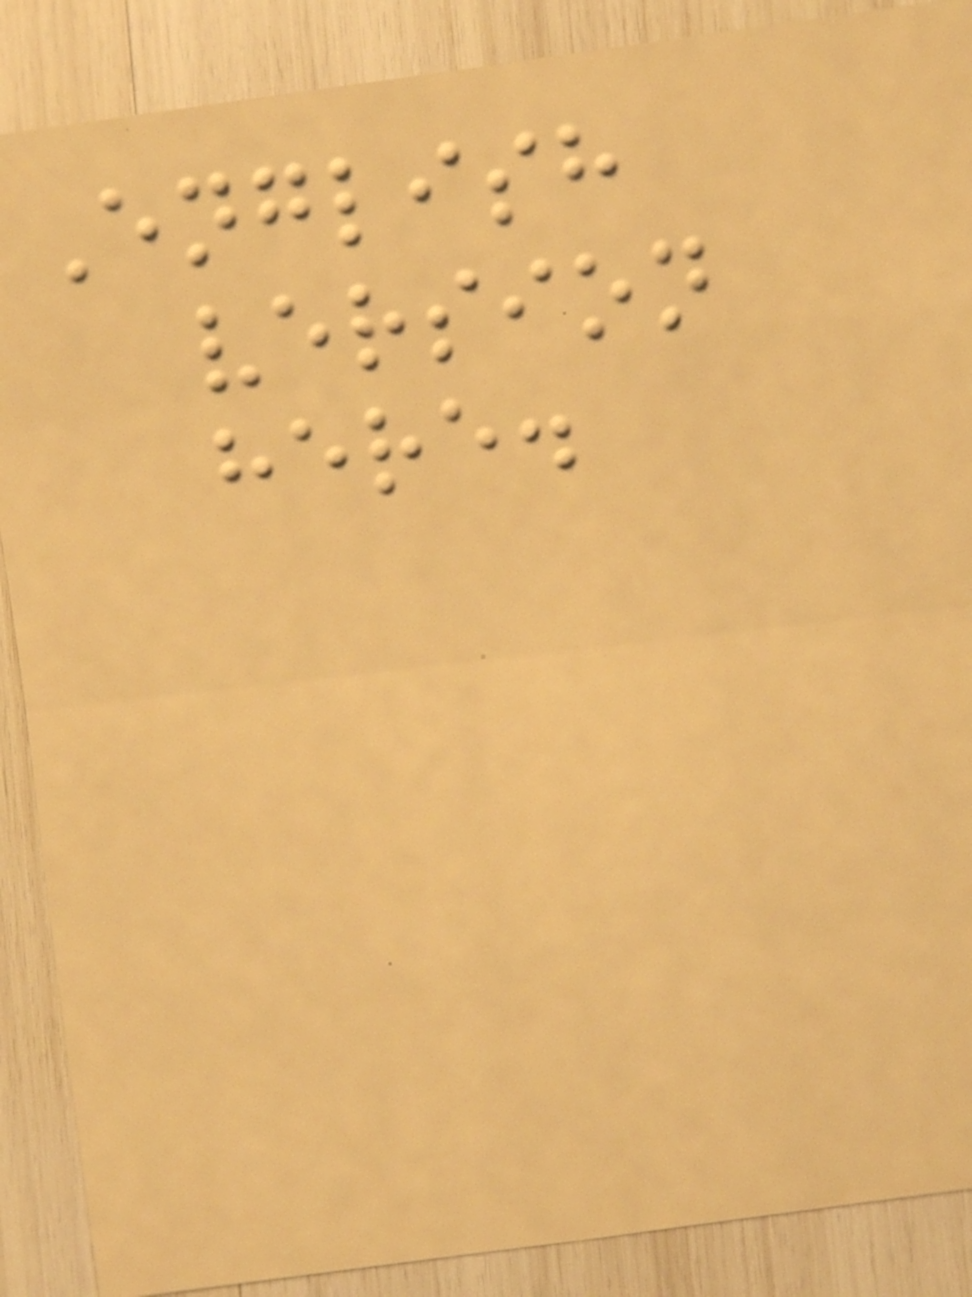English
version
here.
